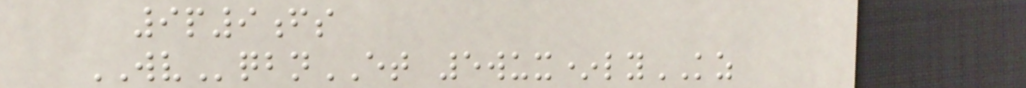9p9fs
WVqbnET 5wux*lyKZ
